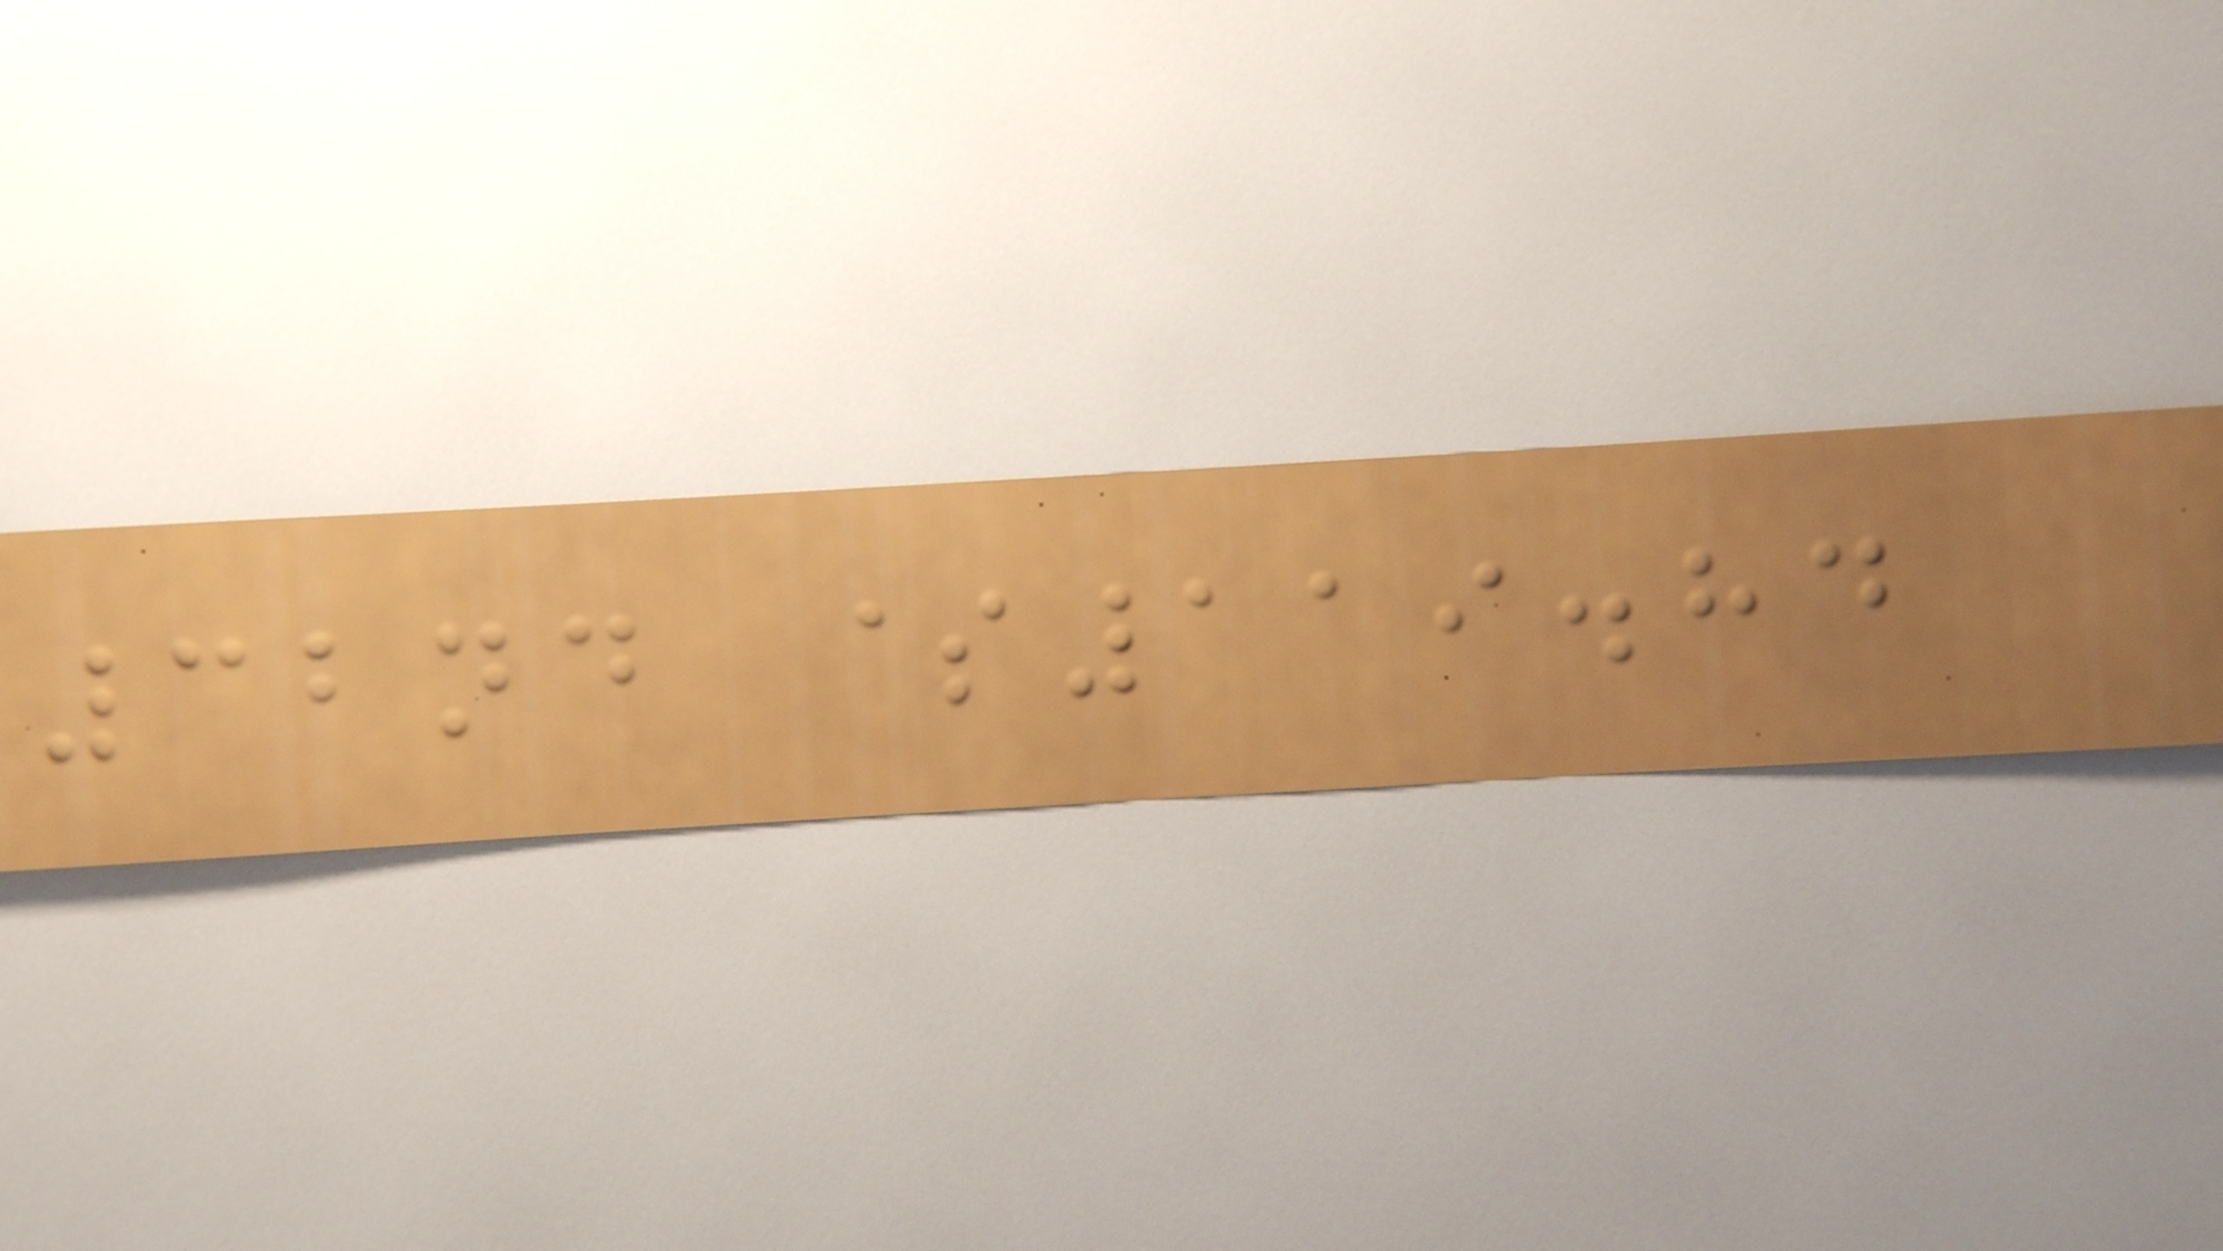32nd $119.84
